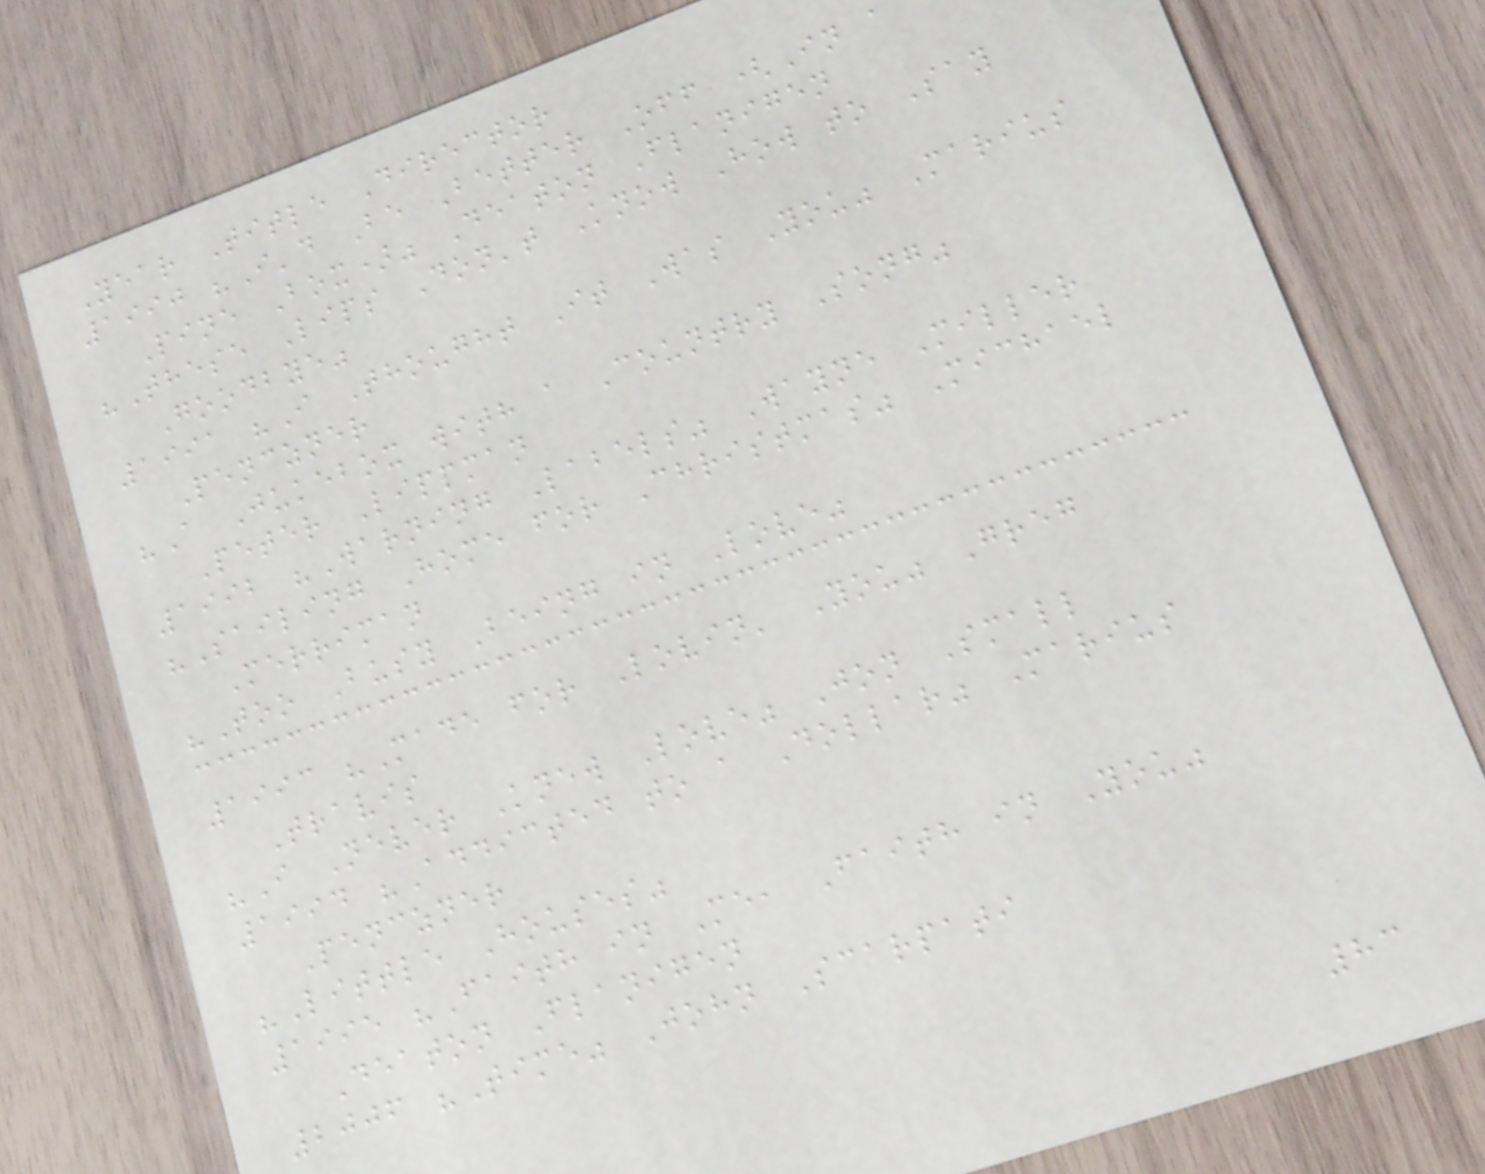Year Title Director
1990 "I'd Be Better Off (In a
Pine Box)" Deaton Flanigen
"These Lips Don't Know How to Say
Goodbye"
1991 "I Thought It Was You" Marius
Penczner
"A Jukebox with a Country Song"
Peter Lippman
1992 "Warning Labels" Wayne Miller
"Sailing Home for Christmas" Michael
Merriman
"Too Busy Being in Love"
1993 "Made for Lovin' You" Greg
Travis
"I Never Knew Love" Jon Small
1994 "Addicted to a Dollar" Marius
Penczner
"Little Houses"
1995 "Faith in Me, Faith in You"
Deaton Flanigen
2006 "Time" John Scarpati
83
